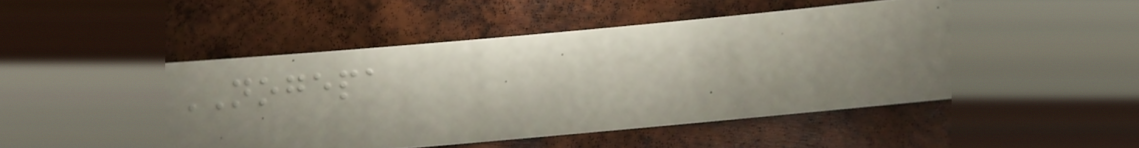NOGEPA
